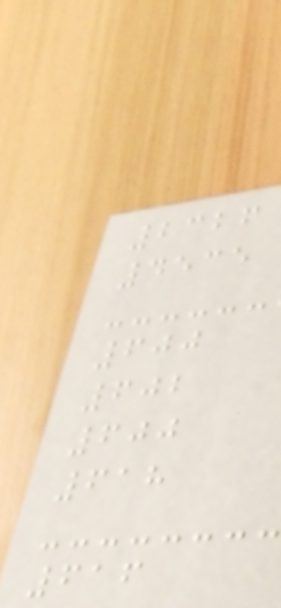2326
4535
600
602
600
618
616
